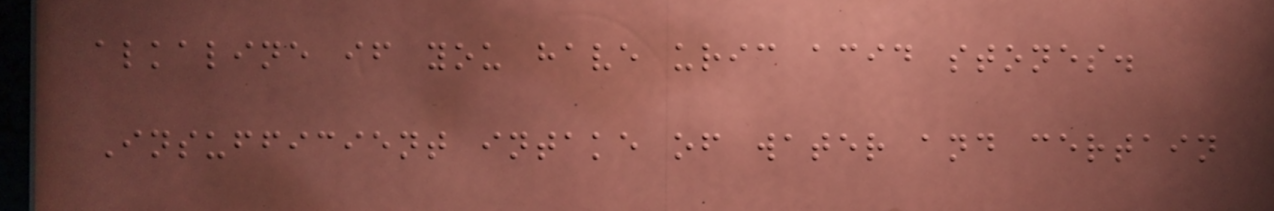alkaline if you have uric acid stones.
Insufficient intake of water and certain
